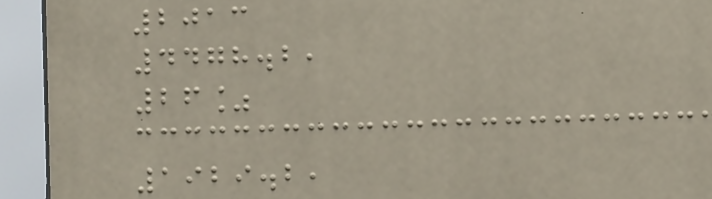2013
4478.2,
26%
1929.2,
